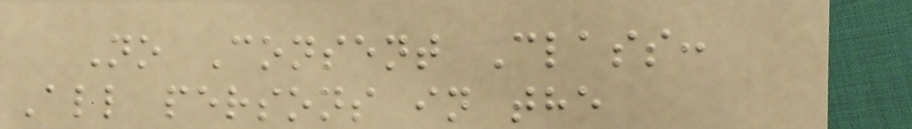No Consent Class:
All persons in the
